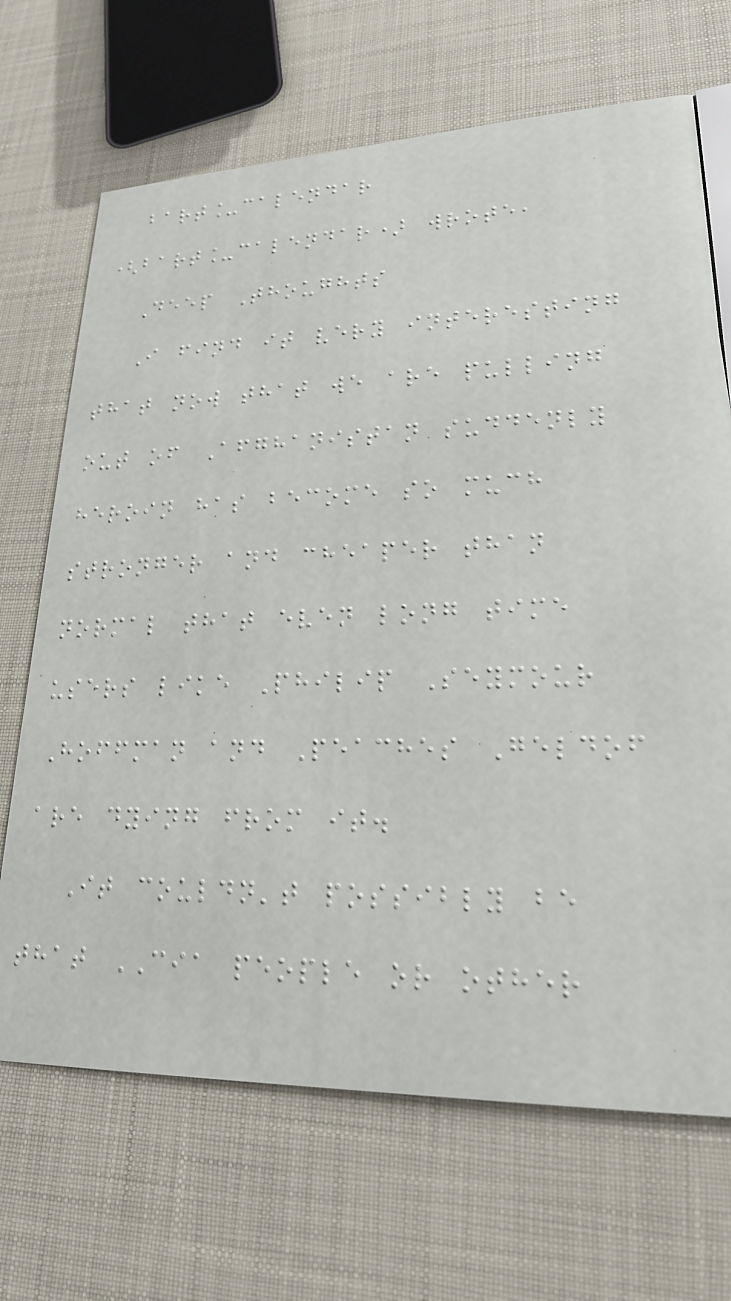bart_calendar
(bart_calendar) wrote,
Deep Thoughts
I find it very interesting
that now that we are pulling
out of Afghanistan suddenly
heroin has become so much
stronger and cheaper than
normal that even long time
users like Philip Seymour
Hoffman and Peaches Geldof
are dying from it.
It couldn't possibly be
that CIA people or other
